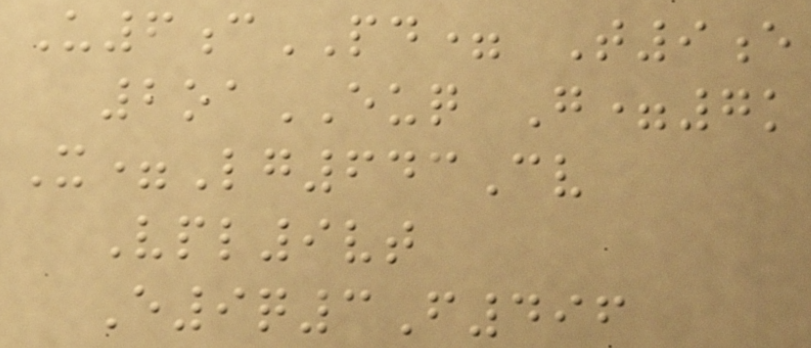U6cPD= T9e
2oaEUQ G=7k
X=Lg643Cv
Vpl9vt
E9q3F496
